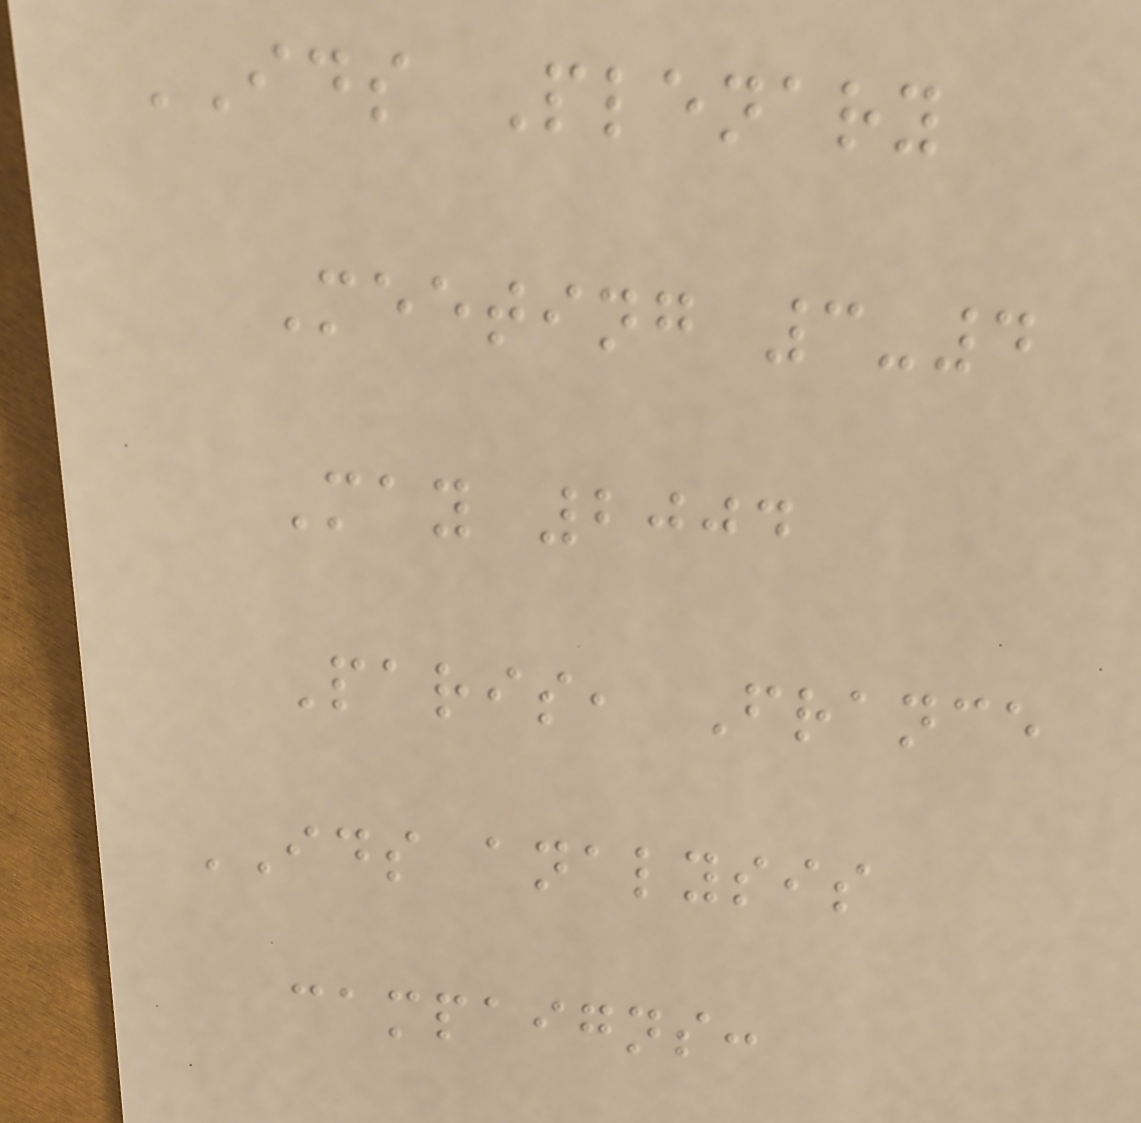IDS Plenary
Meeting 3-4
May 2004
Paris, France
IDS analysis
campaigns:
